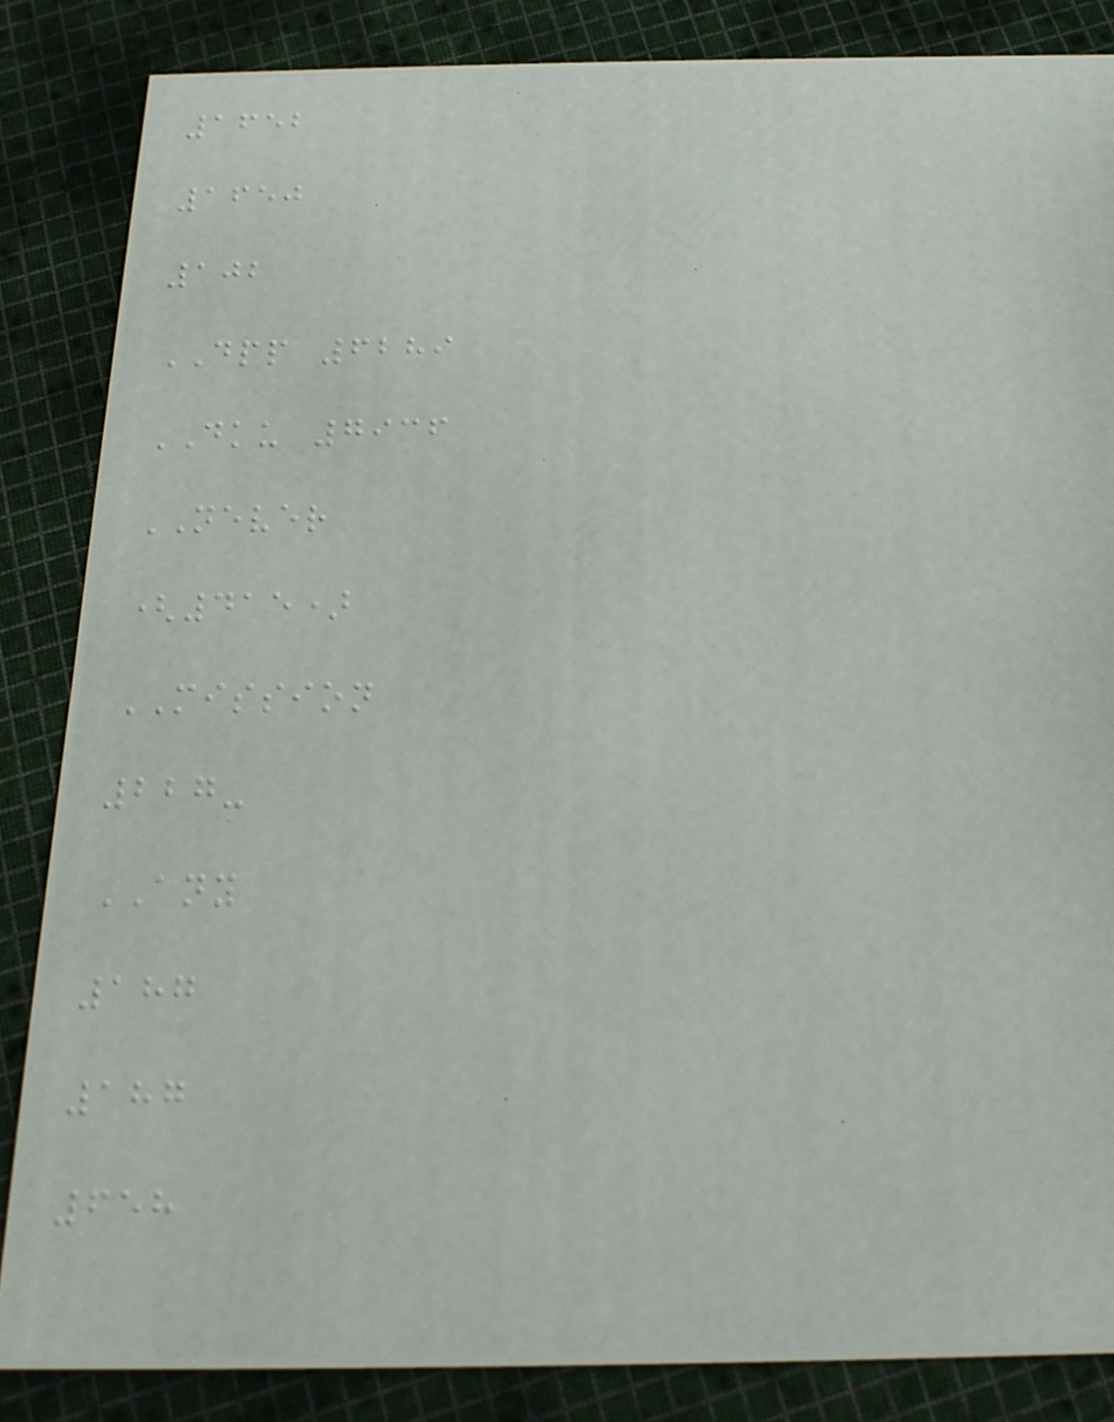1652
1650
102
DPP 6289
DKU 7936
NEVER
(415)
MISSION
227-
ANY
187
187
658
